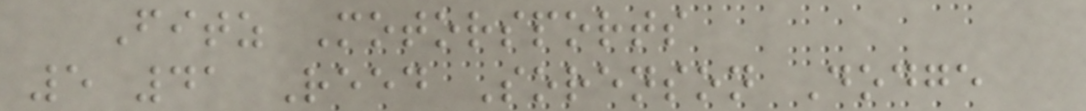Fitz Motorsports
5 41 Reed Sorenson Dodge
